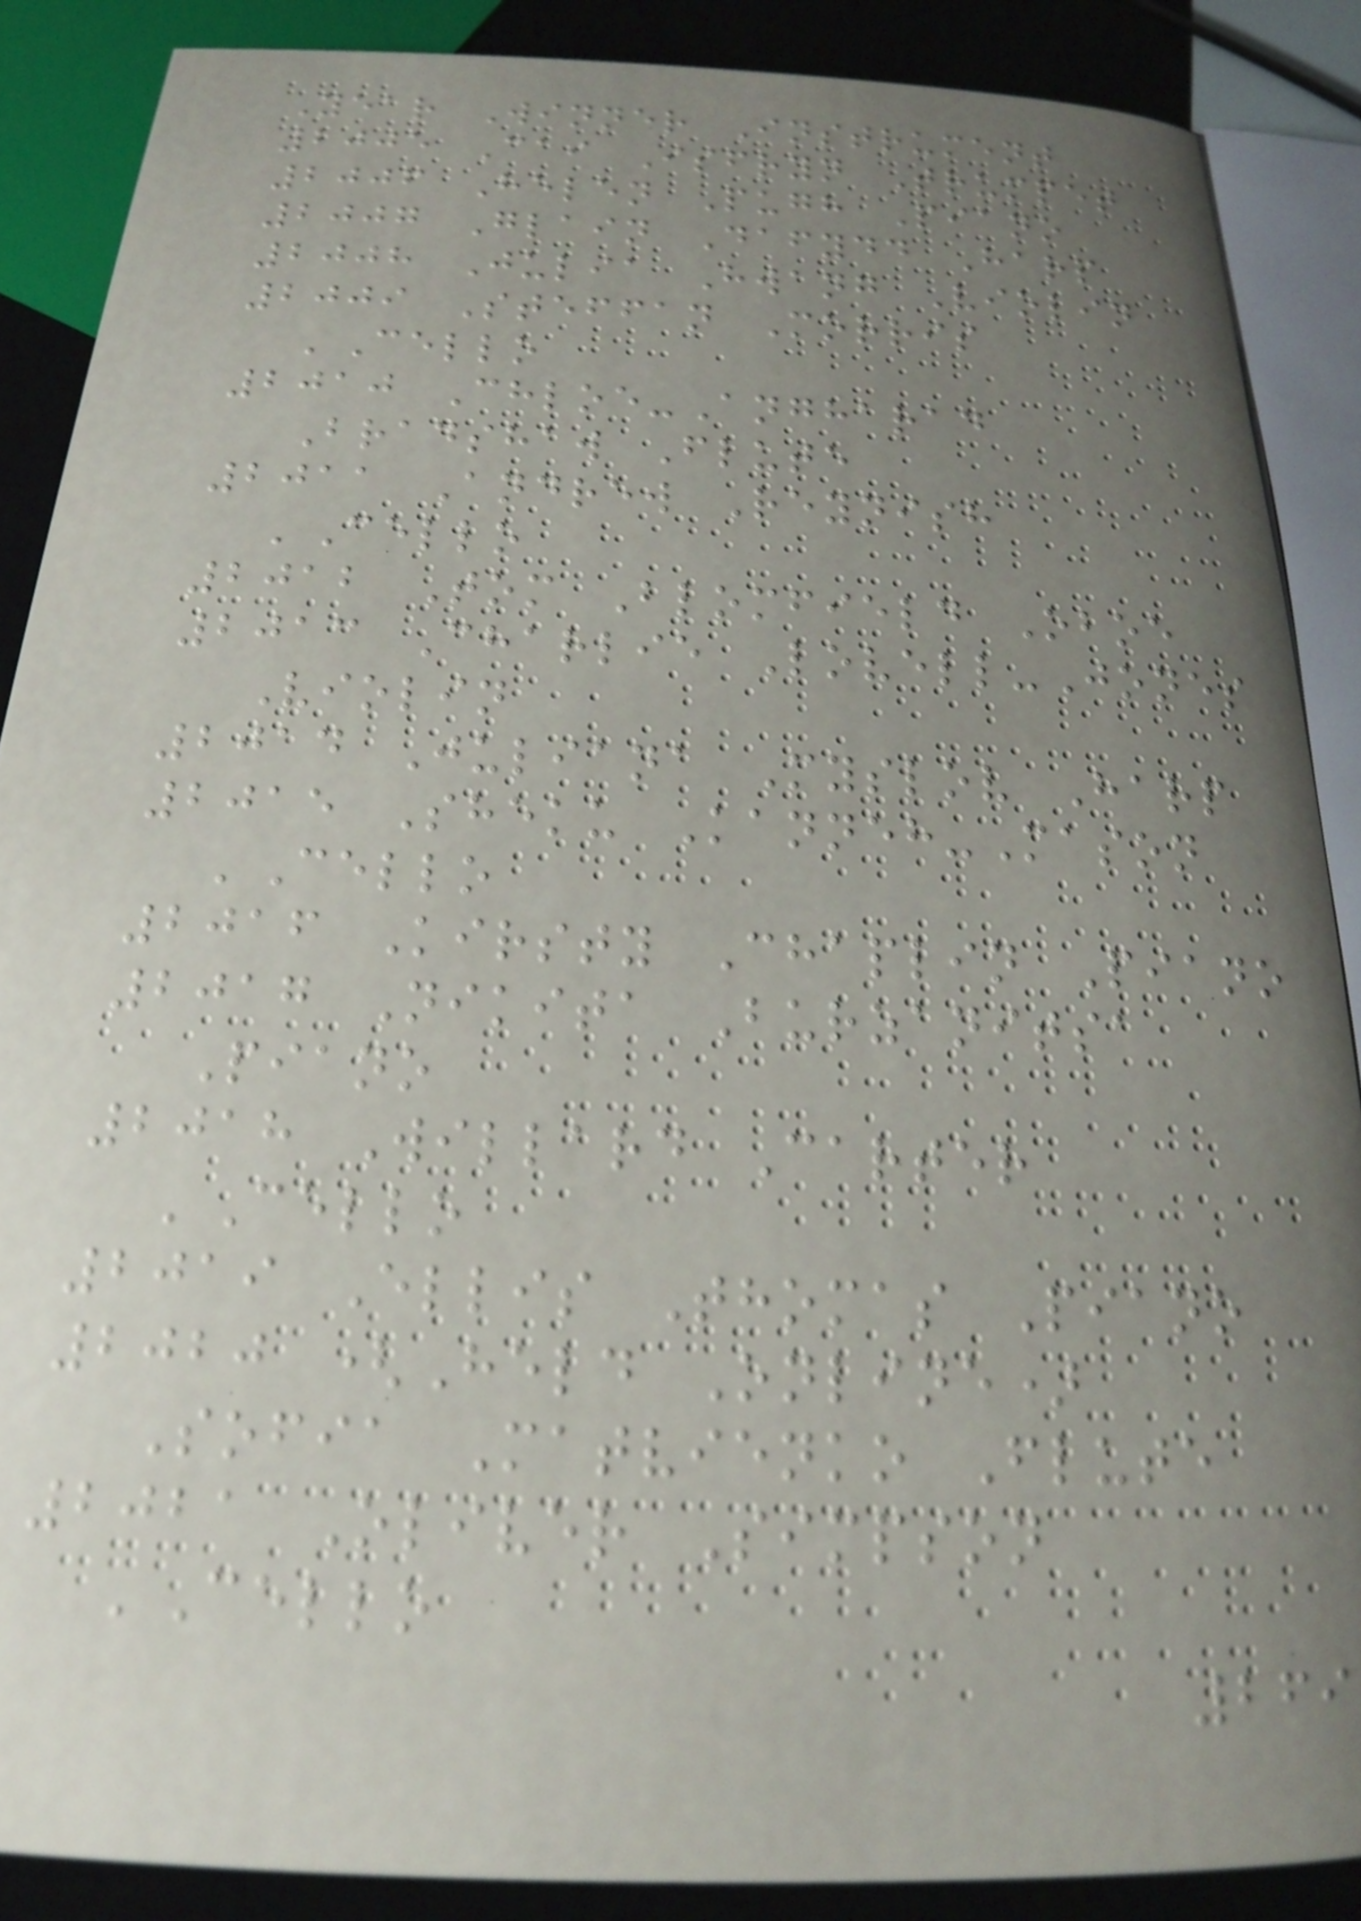Year Winner Instrument
2005 Cai Isfryn Trumpet
2006 Helen Pugh Piano
2007 Glain Dafydd Harp
2008 Julia Hwang Violin
2009 Steffan Morris
'Cello
2010 Chloe-Angharad
Bradshaw Flute
2011 Andrew Reynish
'Cello
2012 Tom Blomfield Oboe
2013 Charlie Lovell-Jones
Violin
2014 Juliana Myslov Harp
2015 Sheku Kanneh-Mason
'Cello
2016 Kirsty Chaplin Piano
2017 Nikita Burzanitsa
Piano
2018 Willard Carter
'Cello
2019 Ellis Thomas Piano
2020 (Held Online)
Sofia Matvienko Flute
2021 Oliver Simpson
'Cello
269
